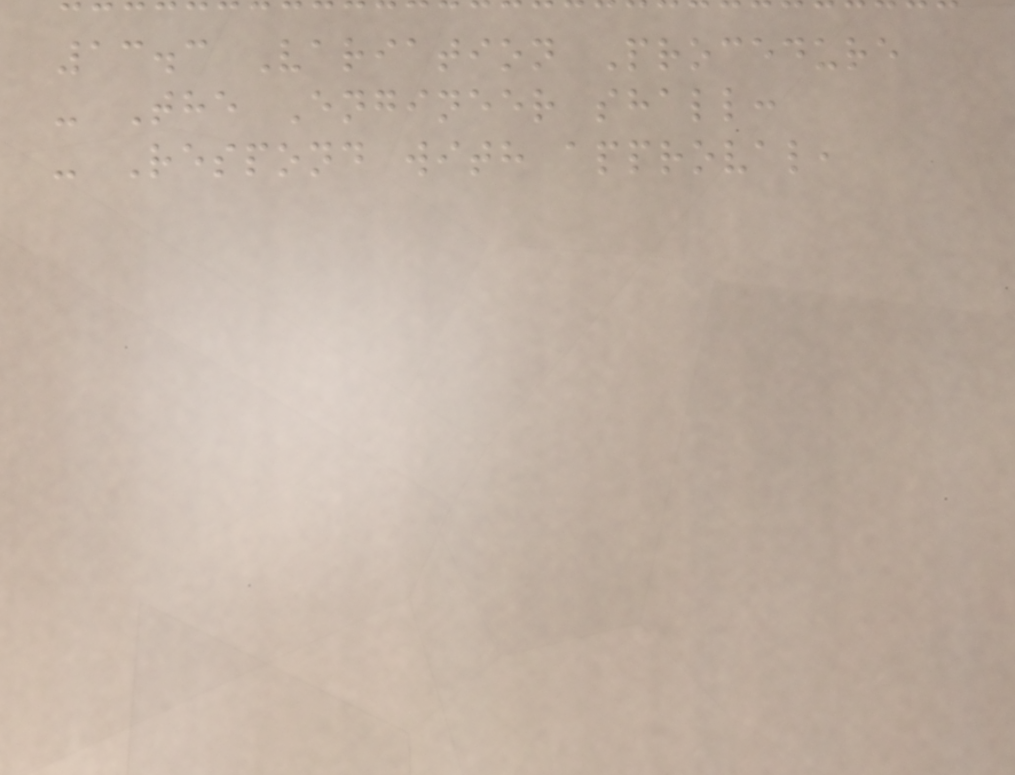13.3 Variation Procedure
- The Engineer shall:
- Respond with approval,
